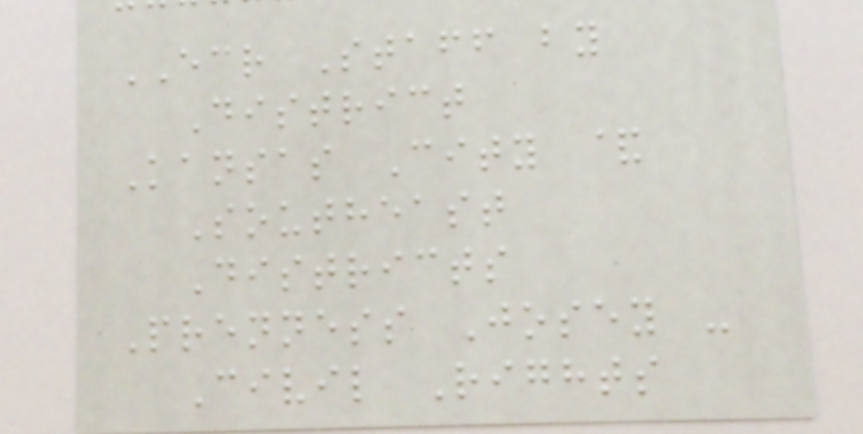ECR Staff by
District
Kansas City &
Southeast
Districts
Prenness Josey -
Civil Rights
